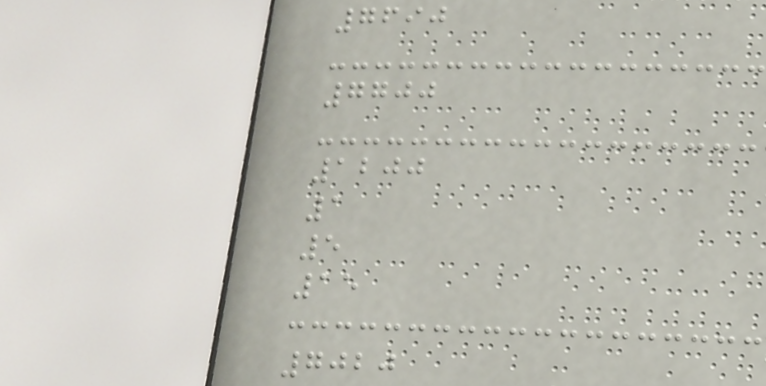7690
7700
1200
1
5
15
7020
